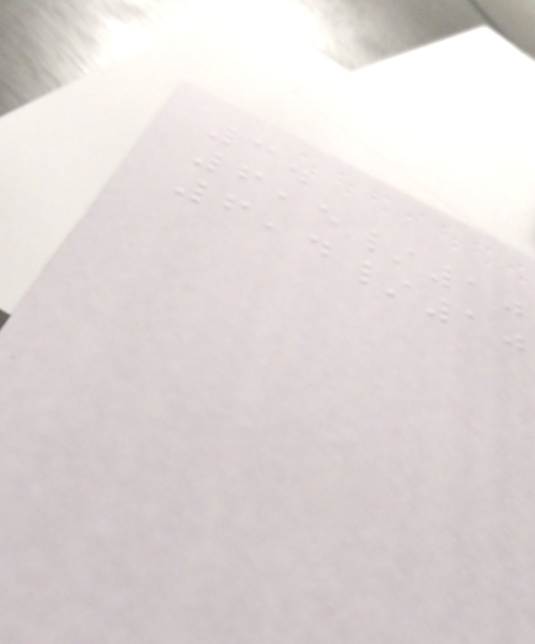3.
6,5/10
6,4/10
